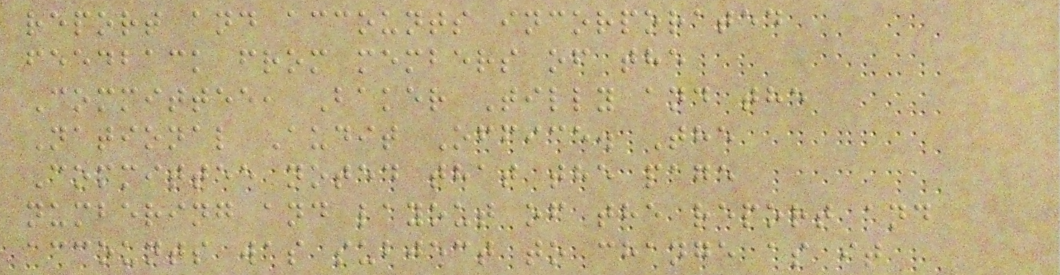report and accounts incorporated
feedback from members of the
Committee, Baker Tilly and the
National Audit Office. The
Committee noted that the page
numbering and layout of the report and
accounts was subject to change as it
